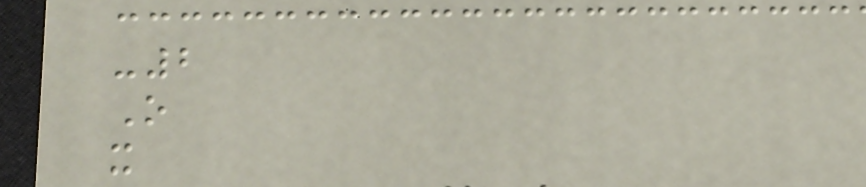-2
O
x
